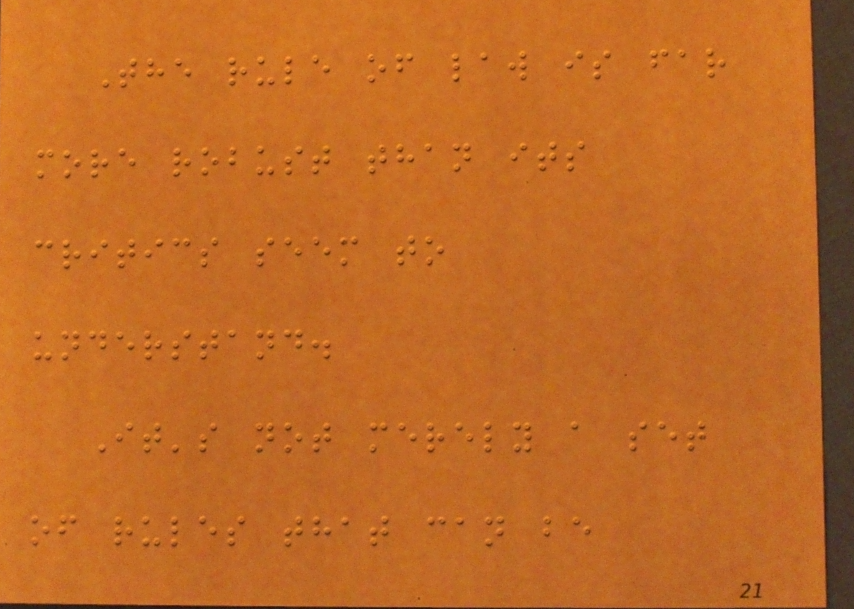The rule of law is far
more robust than its
critics seem to
understand.
It's not merely a set
of rules that can be
